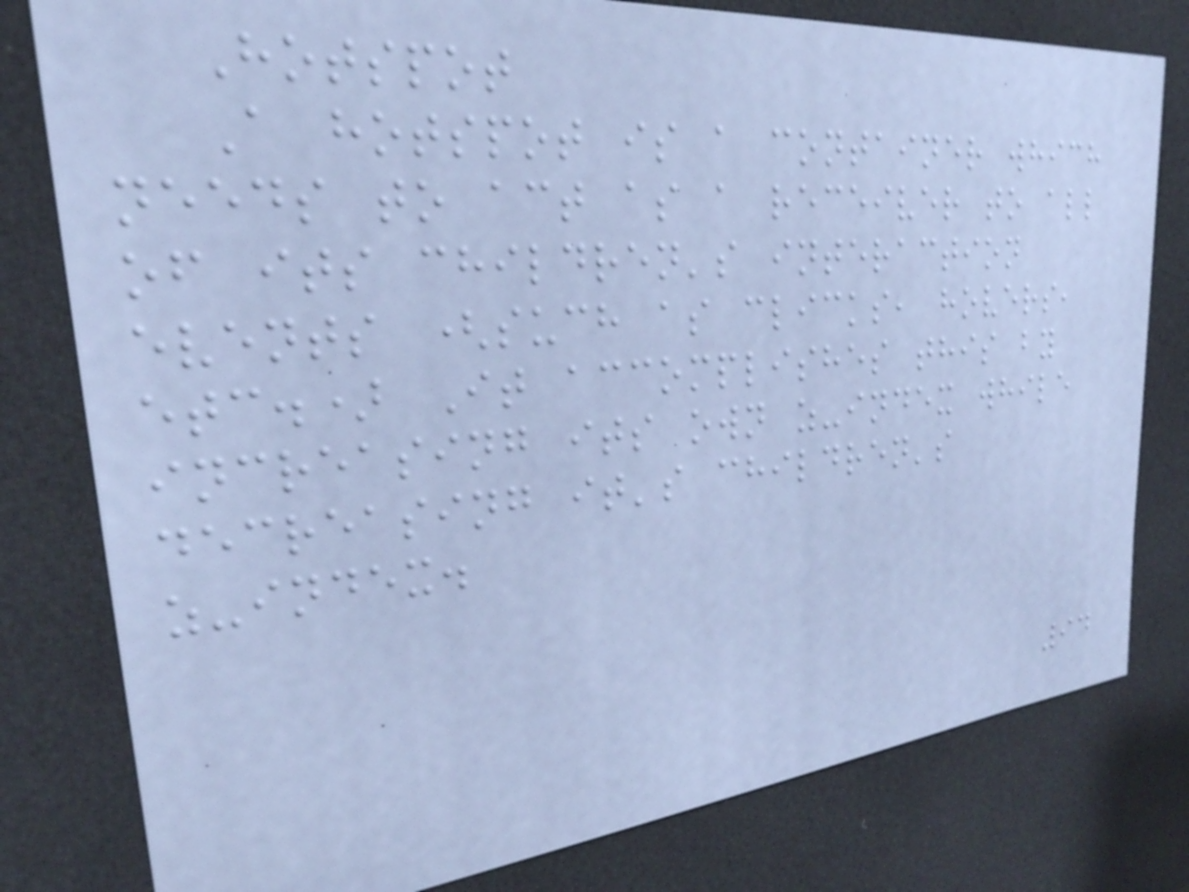Hotspot
A hotspot is a container which
needs to act as a receiver to all
of its children's interaction
events (such as clicks, hovers,
etc.) It accomplishes this by
increasing its own z-index while
decreasing it's children's
z-index.
94
